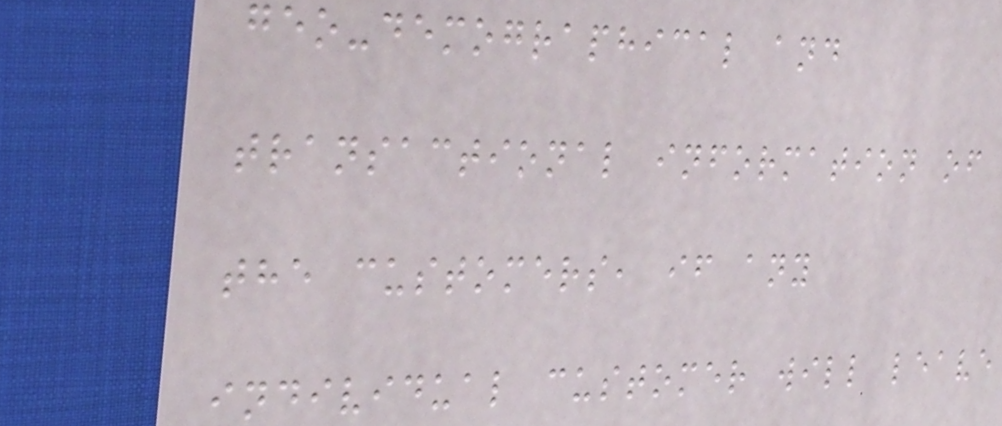geo-demographical and
transactional information of
the customers, if any
individual customer will leave
